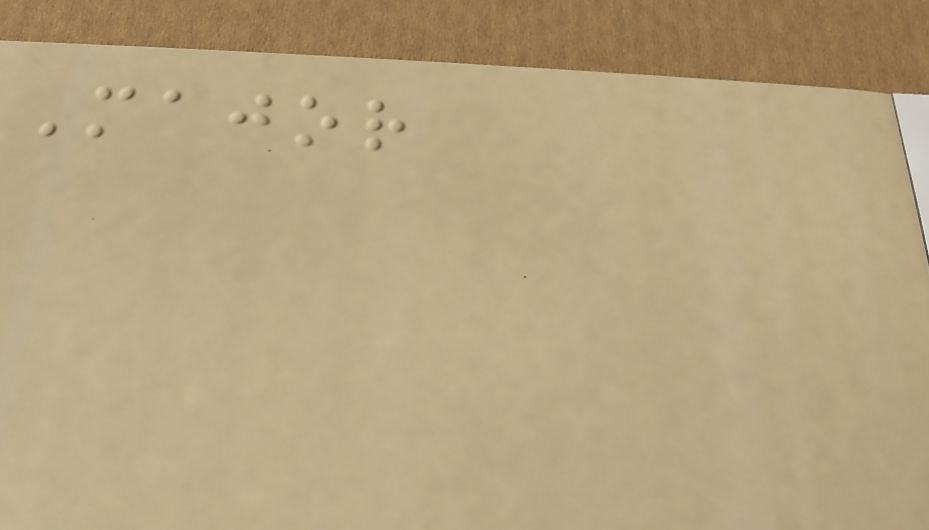Major
